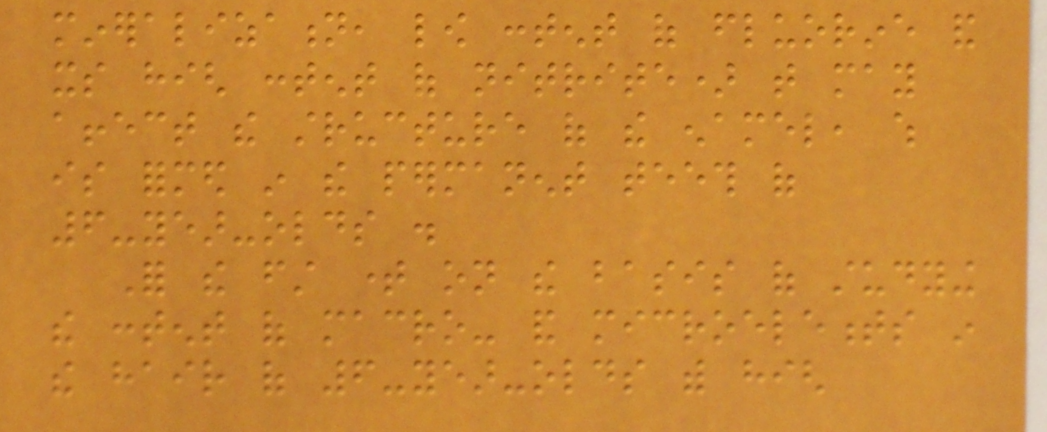mineralization, low content of fluorine and
its high content of nitrite) that may
affect the structure of the enamel, which
is formed in the permanent teeth of
6-year-olds .
For the first time on the basis of studying
the content of macro- and microelements in
the hair of 6-year-olds with high
